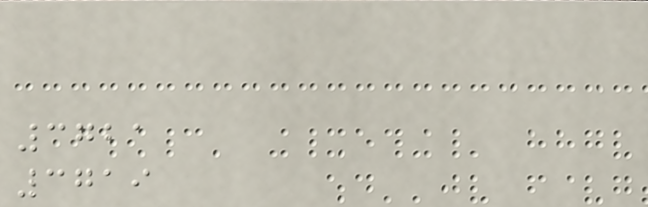3721
3719
